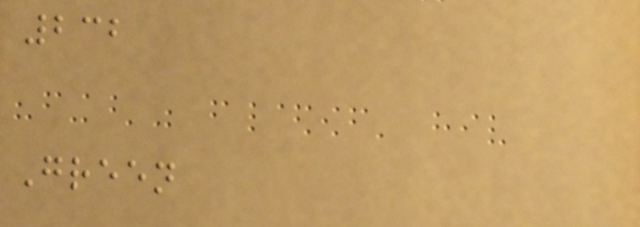232
Green
